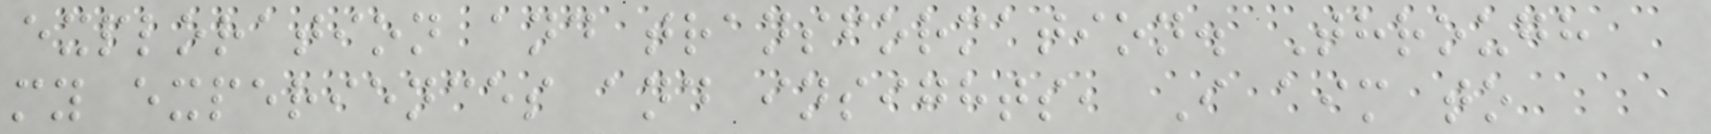exploration and transformation. Through
my experiences and insights, I aim to
